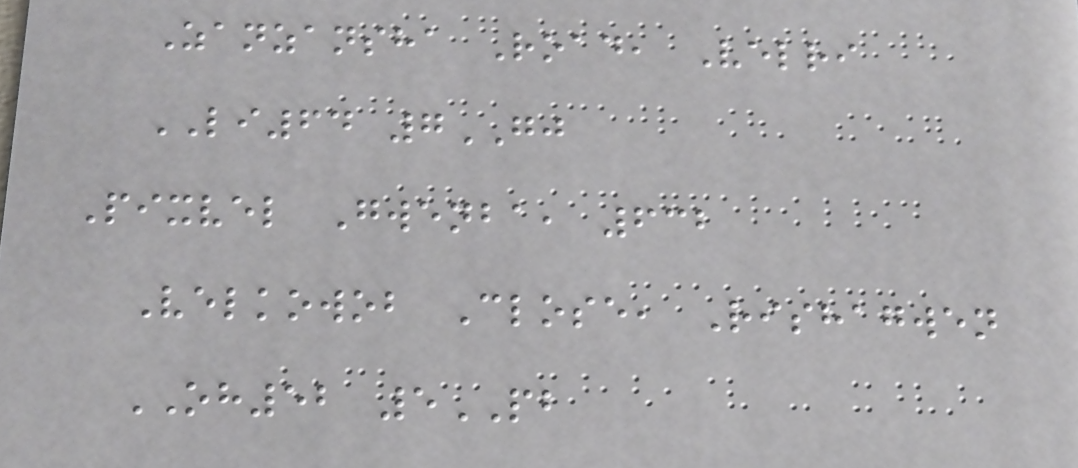Zanzansha Road, Velri
LI64 7GJ
Pixvel Gwenba, 632
Velkowob Close, Rishagwen
OH52 5PB
